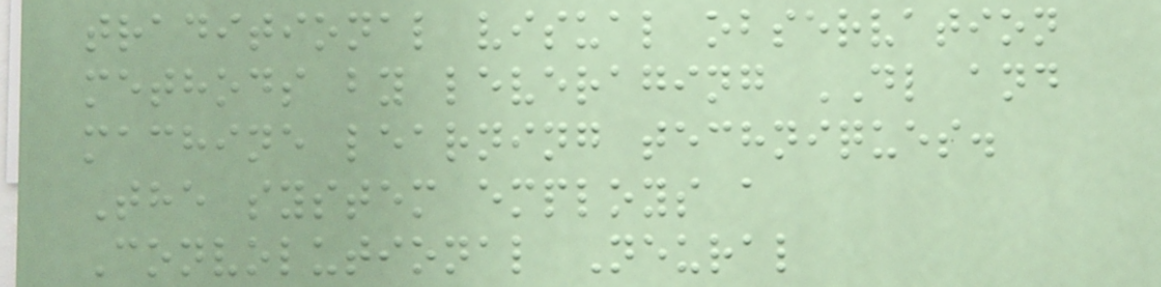traditional visual observation
methods by leveraging DL and
machine learning techniques.
The system employs a
Convolutional Neural
